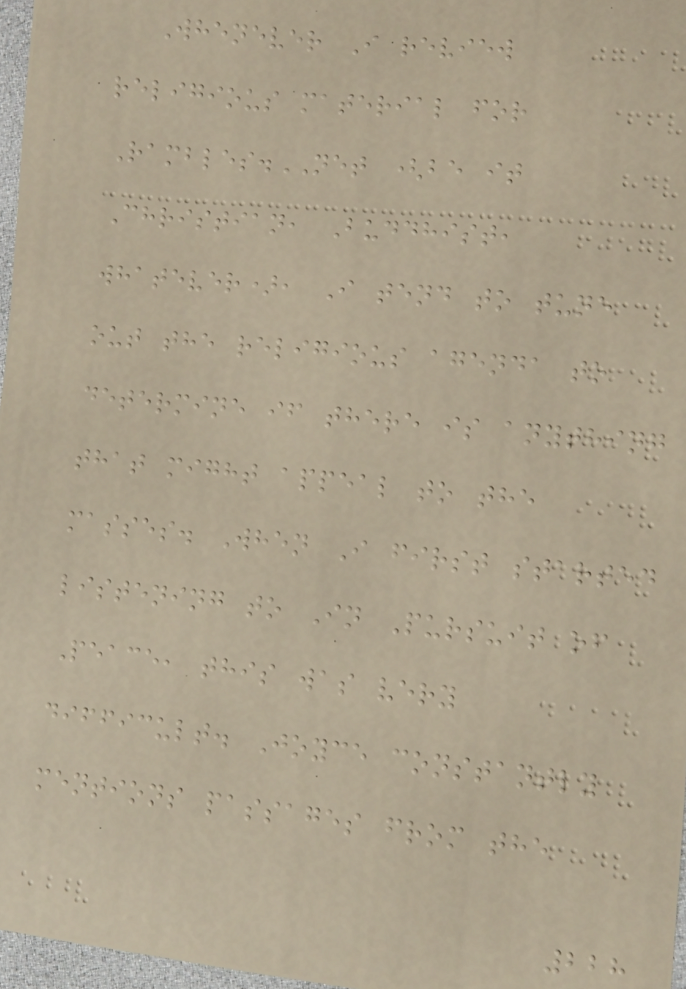Whenever I review
religious material for
Rambles.NET (be it
Christian, Buddhist,
whatever), I tend to tune
out the religious agenda to
determine if there is anything
that might appeal to the
masses. When I first started
listening to In Pursuit of
Peace, this was very
difficult. Joyce constantly
mentions passages from the
228
